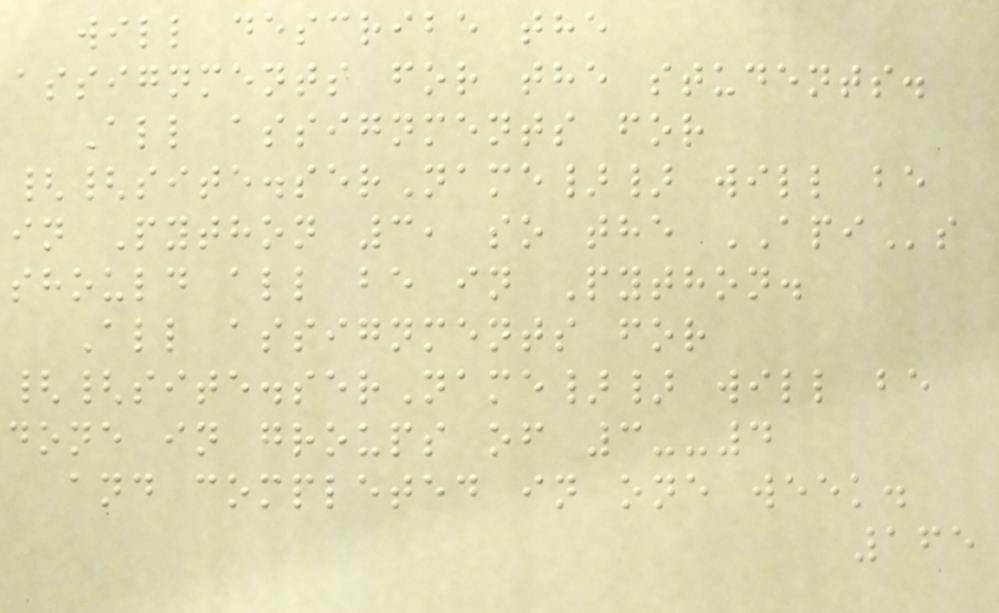will describe the
assignments for the students.
All assignments for
{{site.serName}} will be
in Python 3, so the APIs
should all be in Python.
All assignments for
{{site.serName}} will be
done in groups of 3--4
and completed in one week.
165
